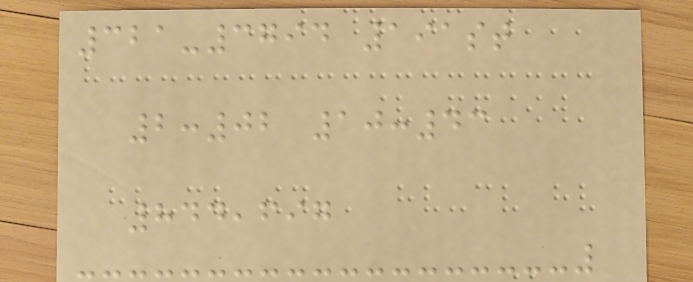321-3794 191st
2:02 10:43
844,697
